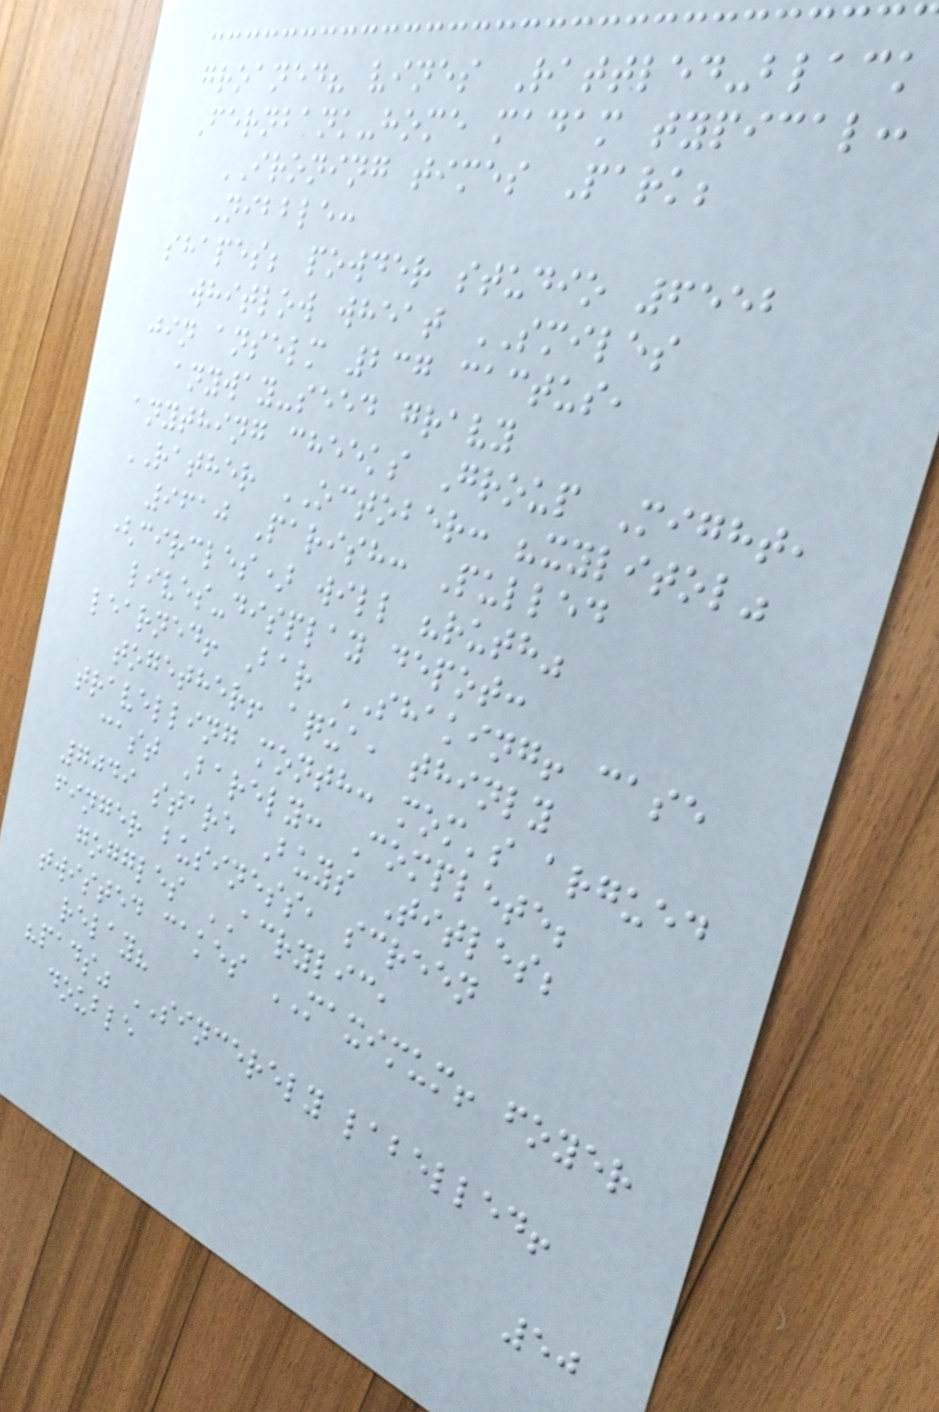groaned? vines Rattled-black
Fernbank-home madam typical:
IRONING times Park;
Nibble:
shapes; powder studio 6552
whitlow wheat SMILES
jin anselm 237 cactus,
anyway-seed gravy
anything cheeks Group Might,
RATHER OCTOBER: "xylitol"
9610 Parish: Pulled
(circles) will "ruth"
lives-display depot:
learned! Bar SHAKING! case
together! aqua, thinly
travelling month: mom's argued
cast Barely: Complete;
7049 stare Buys Titles;
finger business, screen
goggles ACRYLIC,
twisted cakes MAXIMUM! foyer
relay?
"pads" SINCERELY labelled!
double
50
